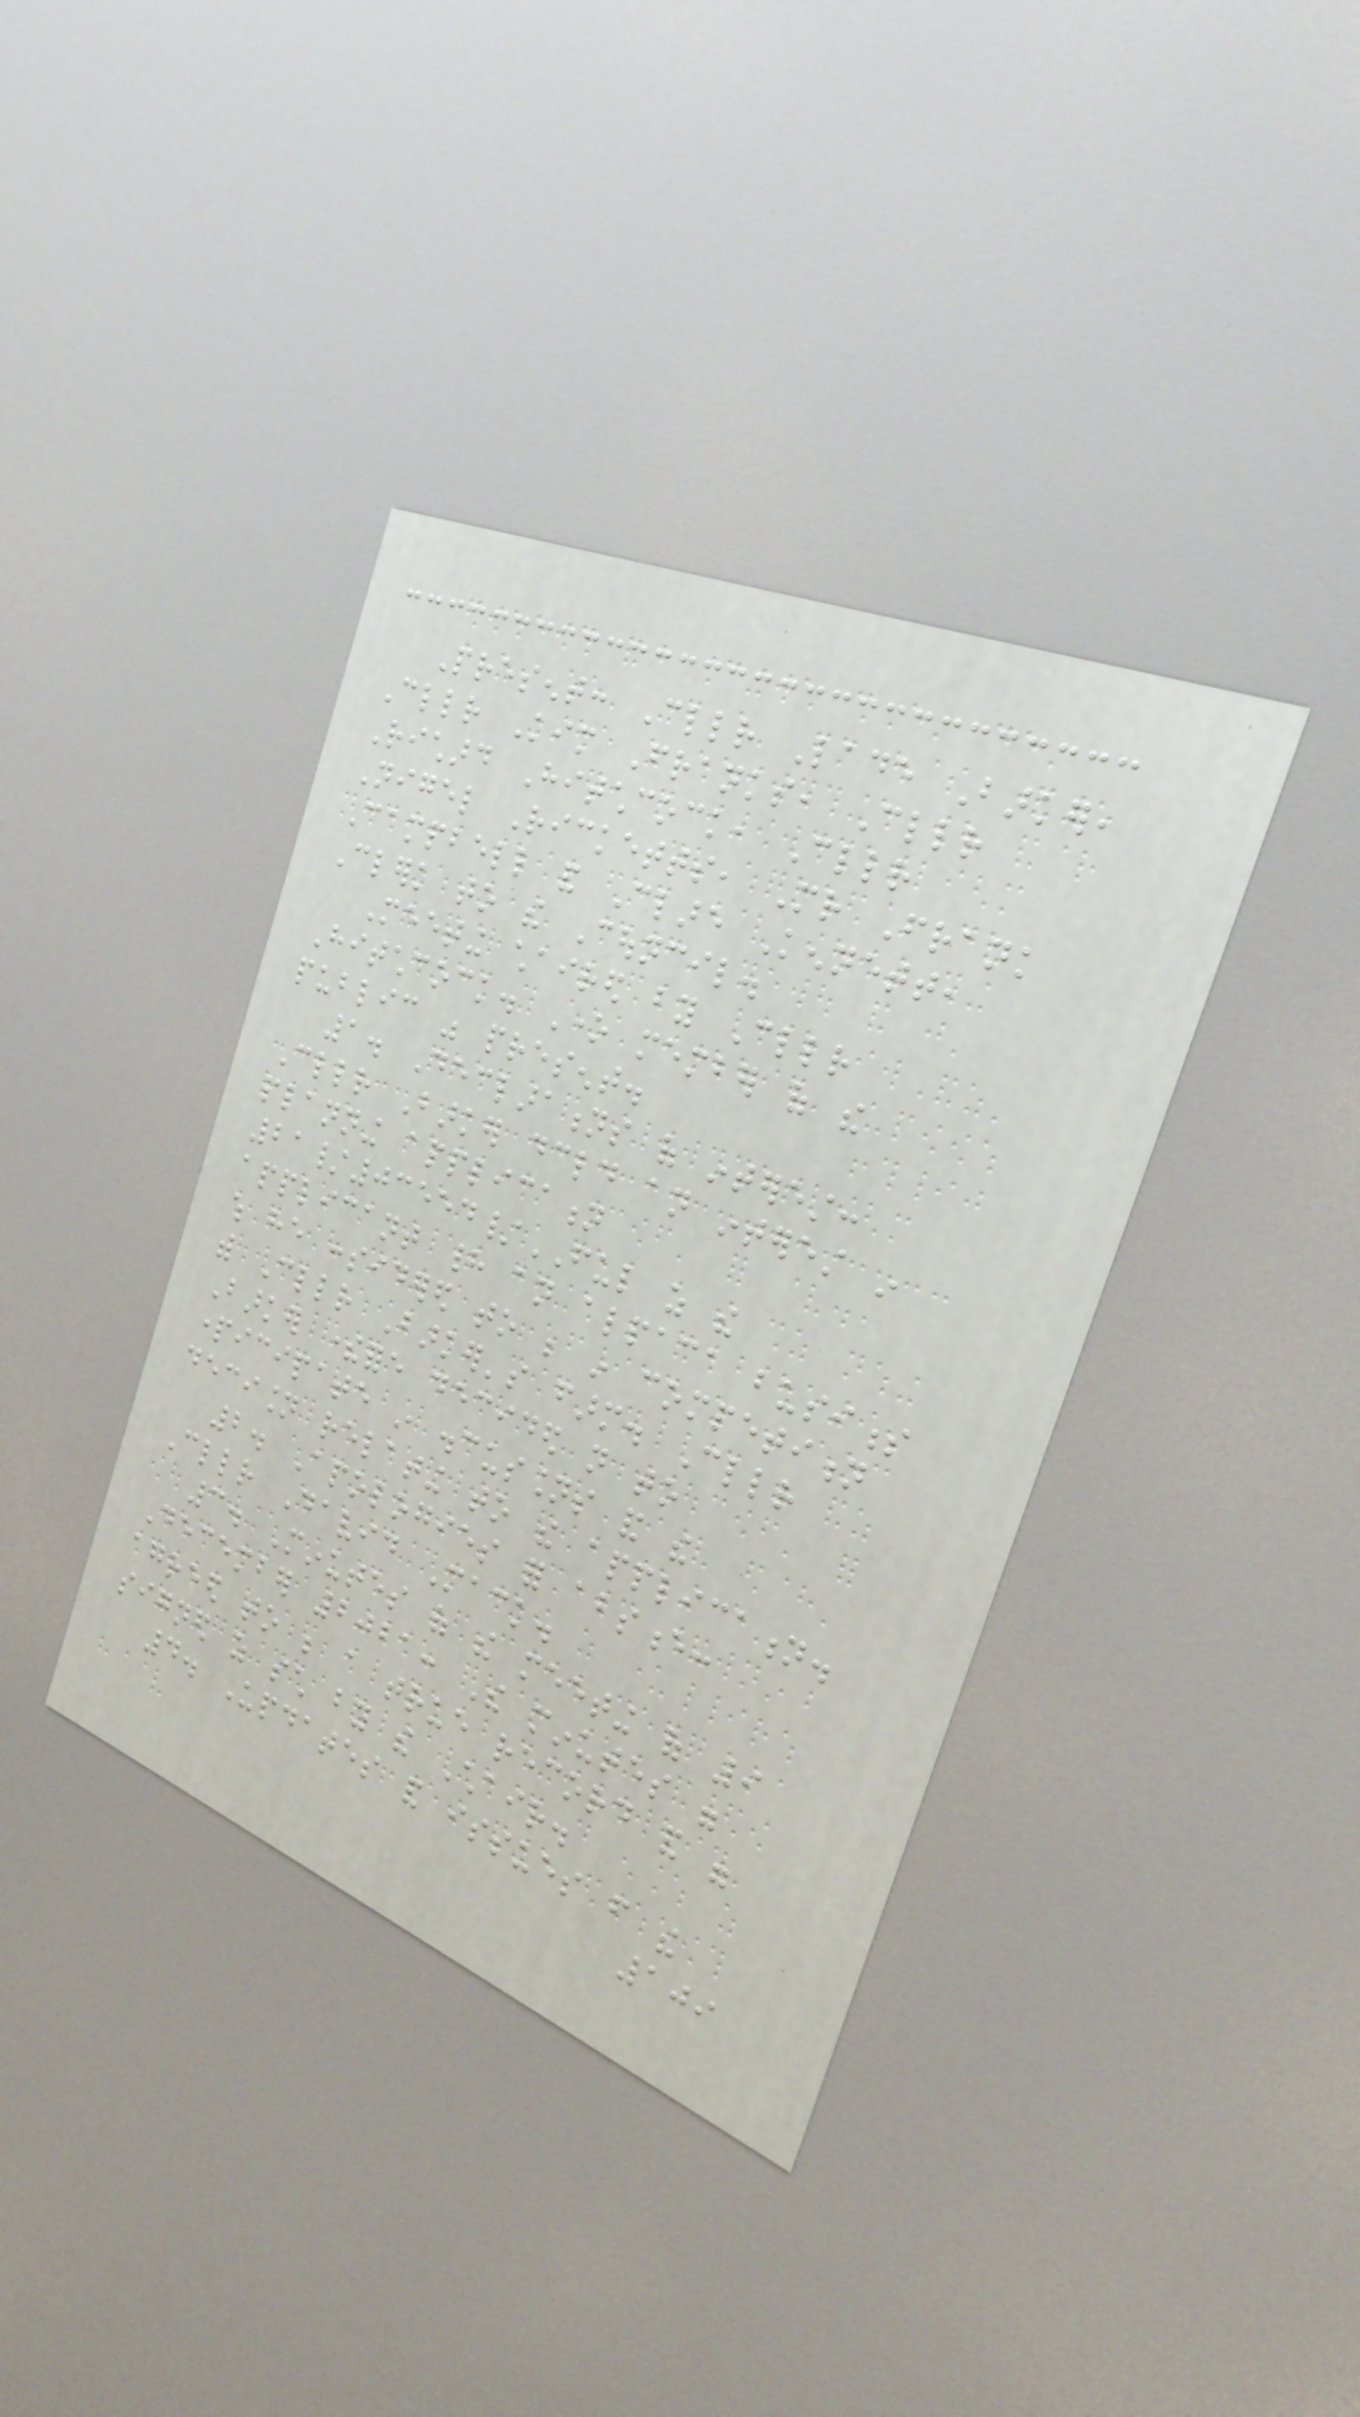Present: Cllr Lade Barker,
Cllr Kim Franks, Cllr
Richard Hitchcock, Cllr
Nigel Ricketts, Mr Frank
Campbell and Clare Kennett,
Clerk to the Council.
Meeting chaired by Cllr
Hitchcock. One member of the
public was present.
1. Declarations of interest:
Cllr Barker declared an interest in
planning application
21/03554/FUL as the
applicant had an alpaca business
which he considered to be in competition
with Cllr Barker's farm. Cllr
Barker therefore decided not to
participate in discussions and the
decision relating to the application.
2. Apologies for absence:
Cllr David Mack.
3. Minutes of the meeting of 9
December 2021: The minutes were
agreed to be a true record and were
signed as such by the Chair.
4. Updates and issues from the
109
